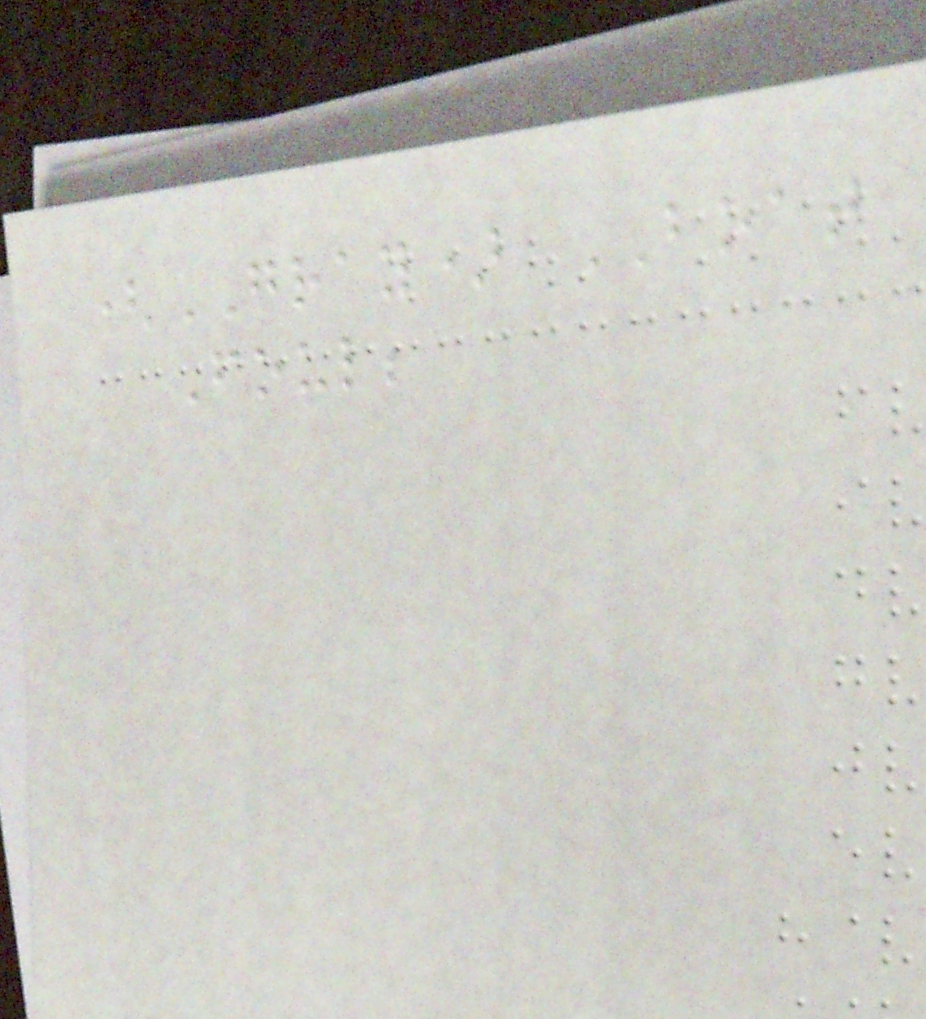(GRAY) BOAT
Foul;
